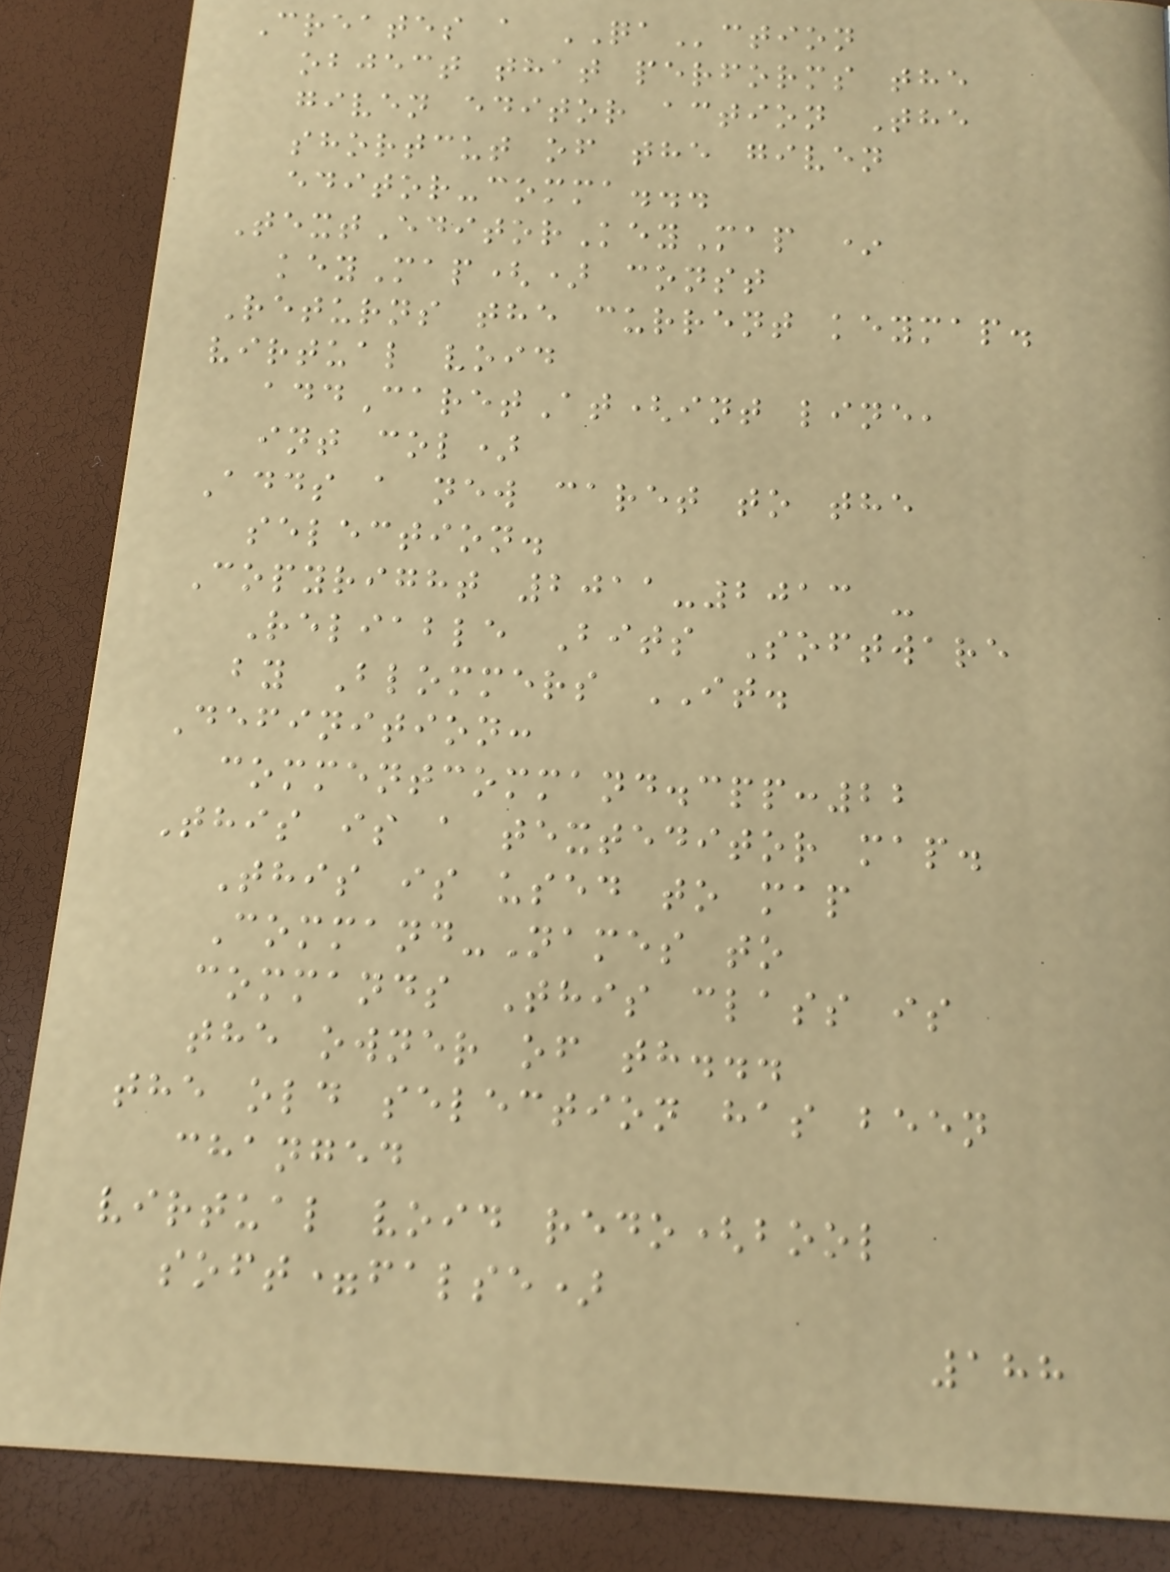Creates a QAction
object that performs the
given editor action The
shortcut of the given
editor-comma...
TextEditorKeyMap *
keyMap() const
Returns the current keymap.
virtual void
addCaretAt(int line,
int col)
Adds a new caret to the
selection.
Copyright 2011-2013 -
Reliable Bits Software
by Blommers IT.
Definition:
commentcommand.cpp:22
This is a texteditor map.
This is used to map
Command-Names to
commands This class is
the owner of th...
the old selection has been
changed
virtual void redo(bool
soft=false)
188
